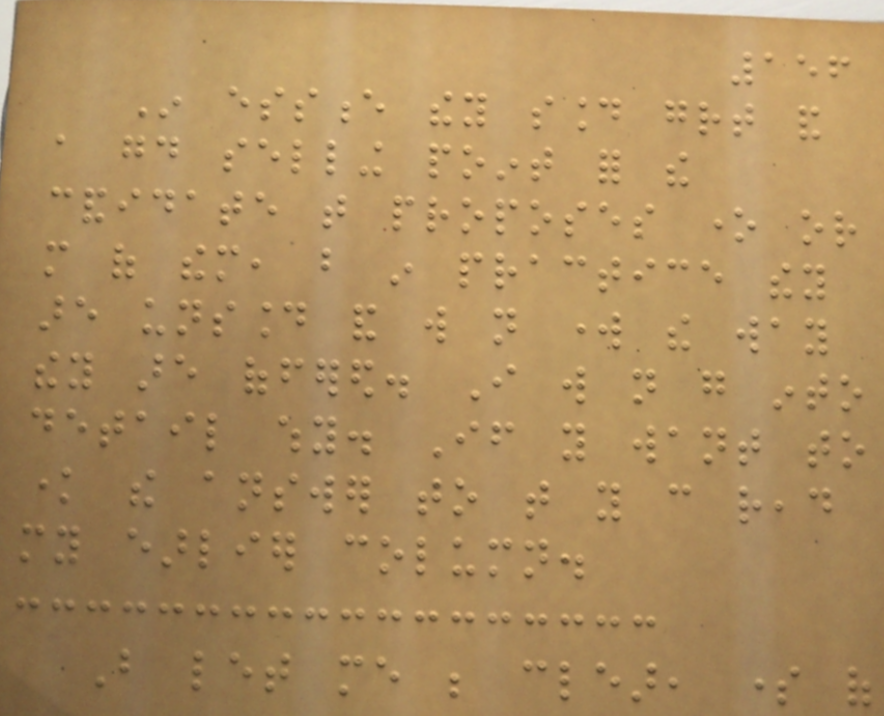156
In essence they sound great and
a good selling point for the
candidate that proposes one or
more of them, but in practice they
are unsound and will not work the way
they are offered. I will not go into
detail why. If you want to
know the answer to that you can read
my earlier column.
But let me be clear, some of
